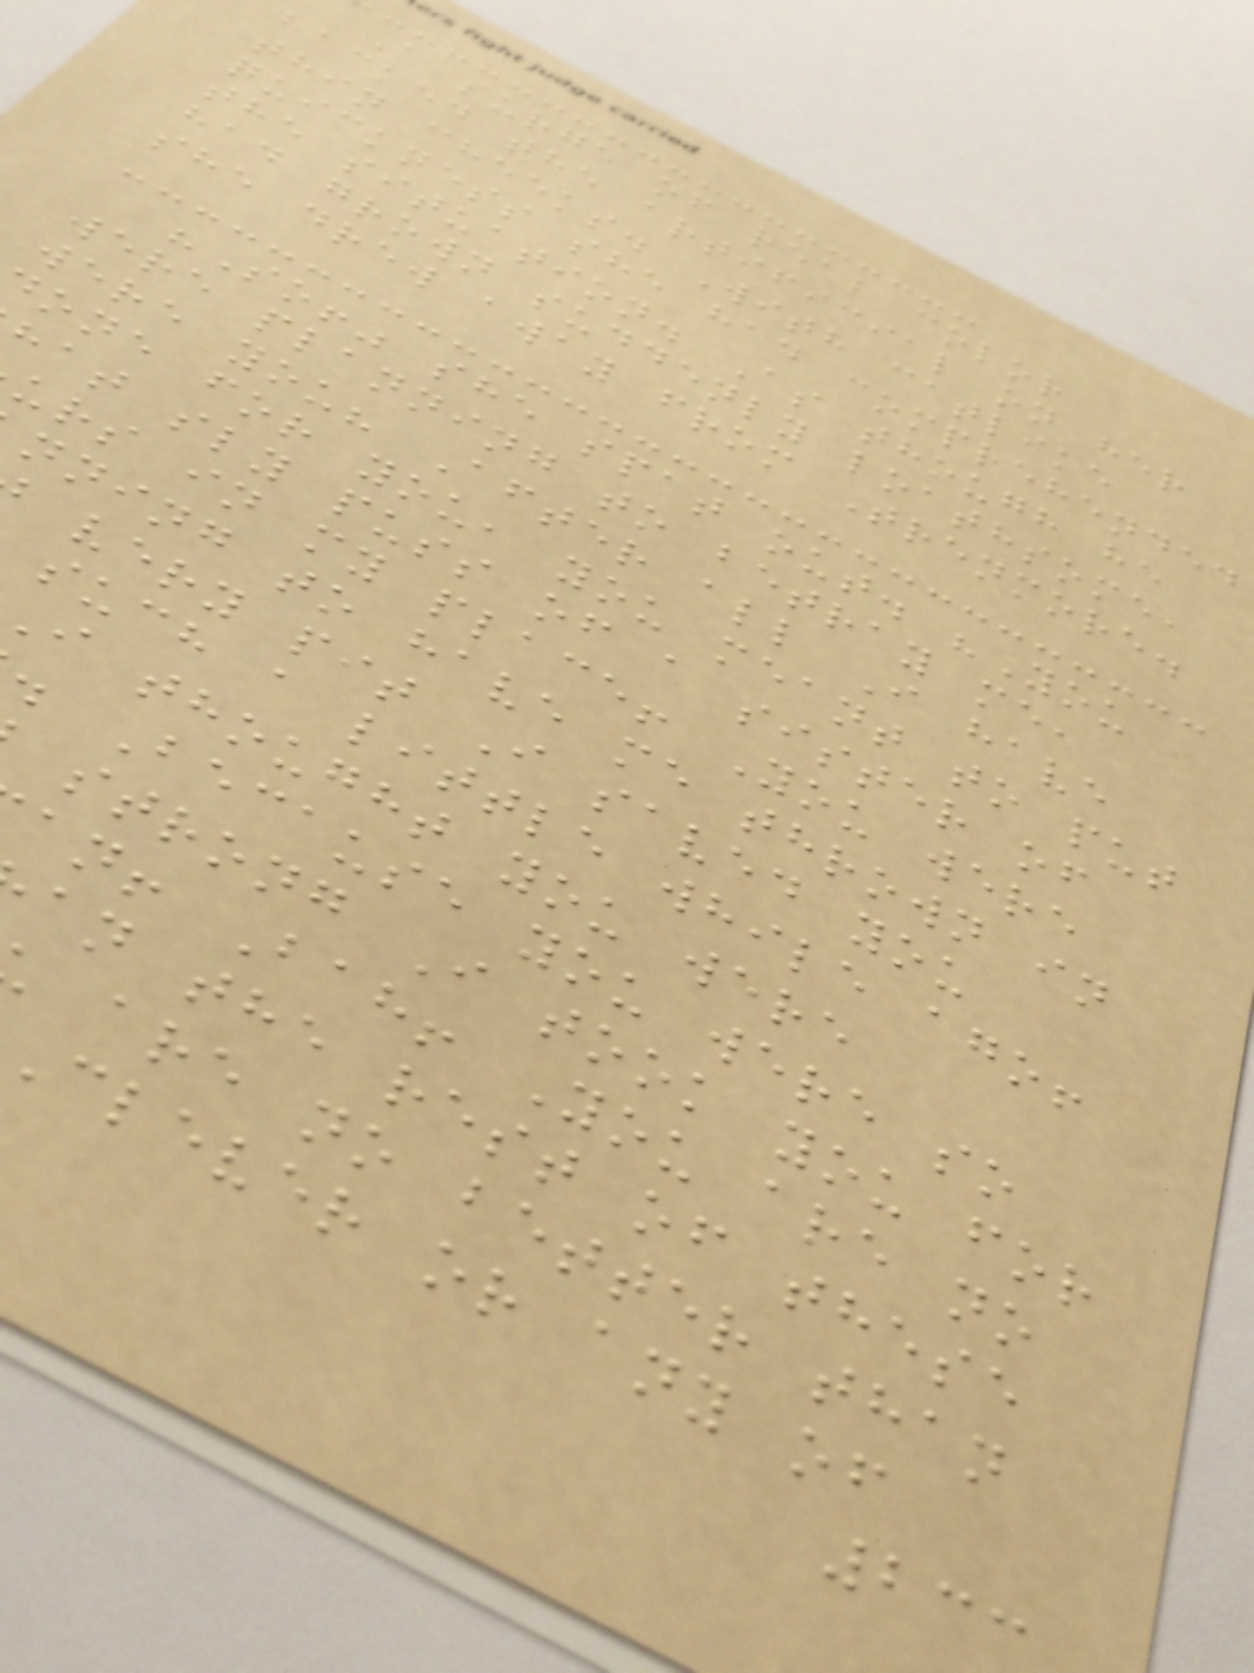A surge of real color
backed the artificial on her
thin cheeks. With catlike
quickness she had comprehended
the situation. As though he
had grown suddenly loathsome,
she drew away from Trenmore.
"So!" she spat out. "You
were planning to betray me,
were you? After all I have
one for you, you meant to put
hat sly puss of a sister of
urs in my place! You were
nning to have me thrown in
very pit I saved you
such a little while ago!
i thought you were
. Because you were so
strong I took you for
an! Bah! You are no
an the rest of these
are no better than
clever or any of
